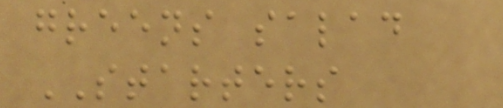greens salad
STARTERS
